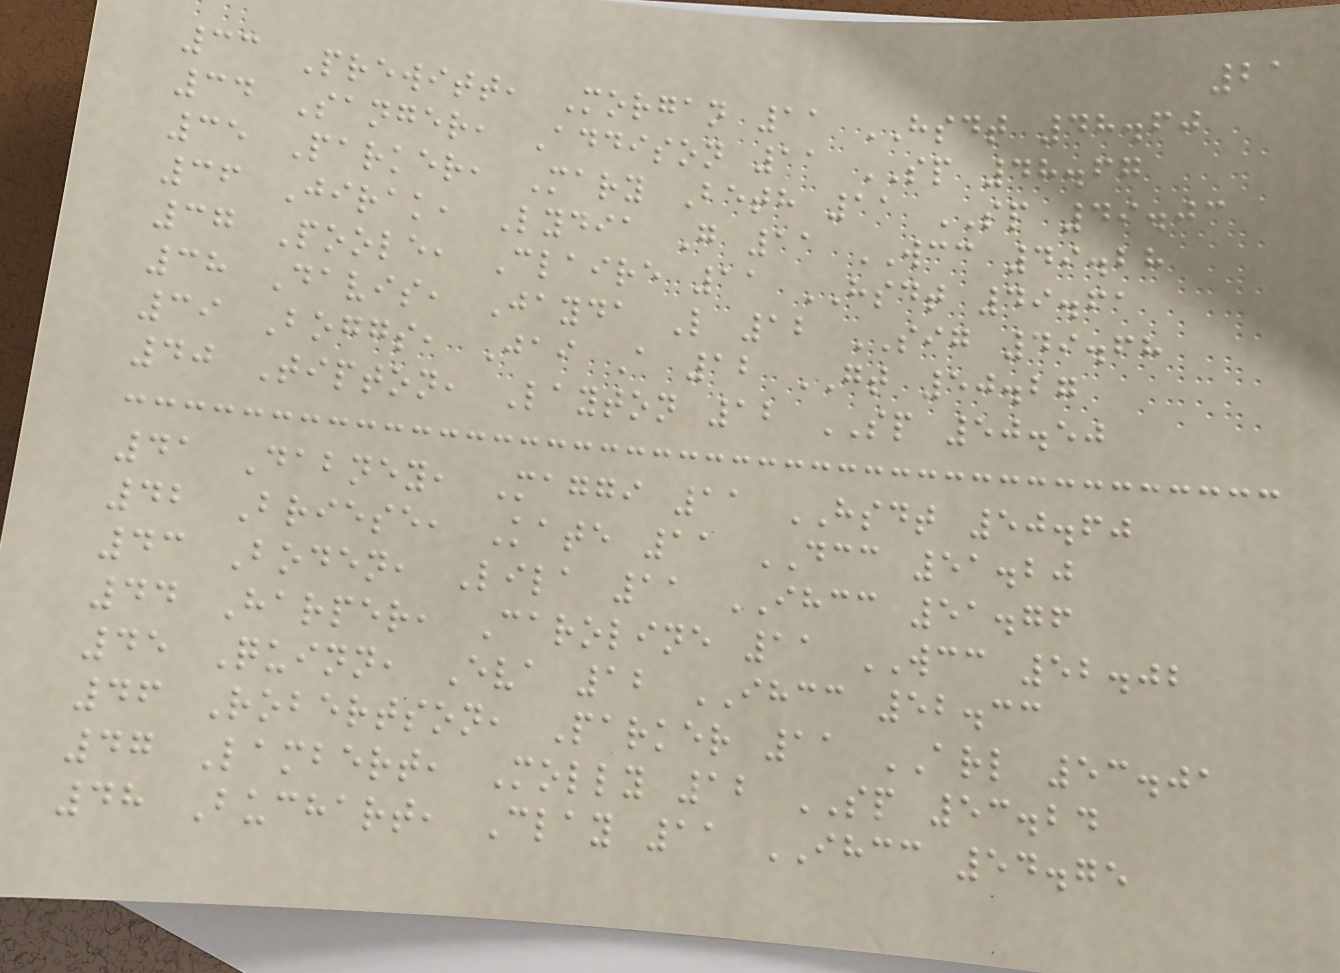21
33 Prewitt, Morgan 11 HSDT 48.60
34 Sanger, Addison 11 SP 48.67
35 Parker, Mary Beth 11 SP 49.03
36 Jirak, Lydia G 11 WCC 49.28
37 Poole, Claire 11 HSDT 49.61
38 Davis, Jayda L 12 SIG 49.68
39 Boggs, Jai A 12 GT 50.27
40 Tipton, Layton 12 SP 50.50
41 Dabney, Maggi 11 HSDT 50.60
42 Briese, Kate 11 DCC 51.20
43 Boden, Lila 11 IHCC 51.76
44 Harper, Caroline 11 WCC 52.02
45 Quinn, Eva 12 IHCC 52.33
46 Robertson, Parker 11 ARL 53.01
47 Lambert, Molly 12 SP 53.24
48 Buchart, Clay 11 IHCC 54.75
